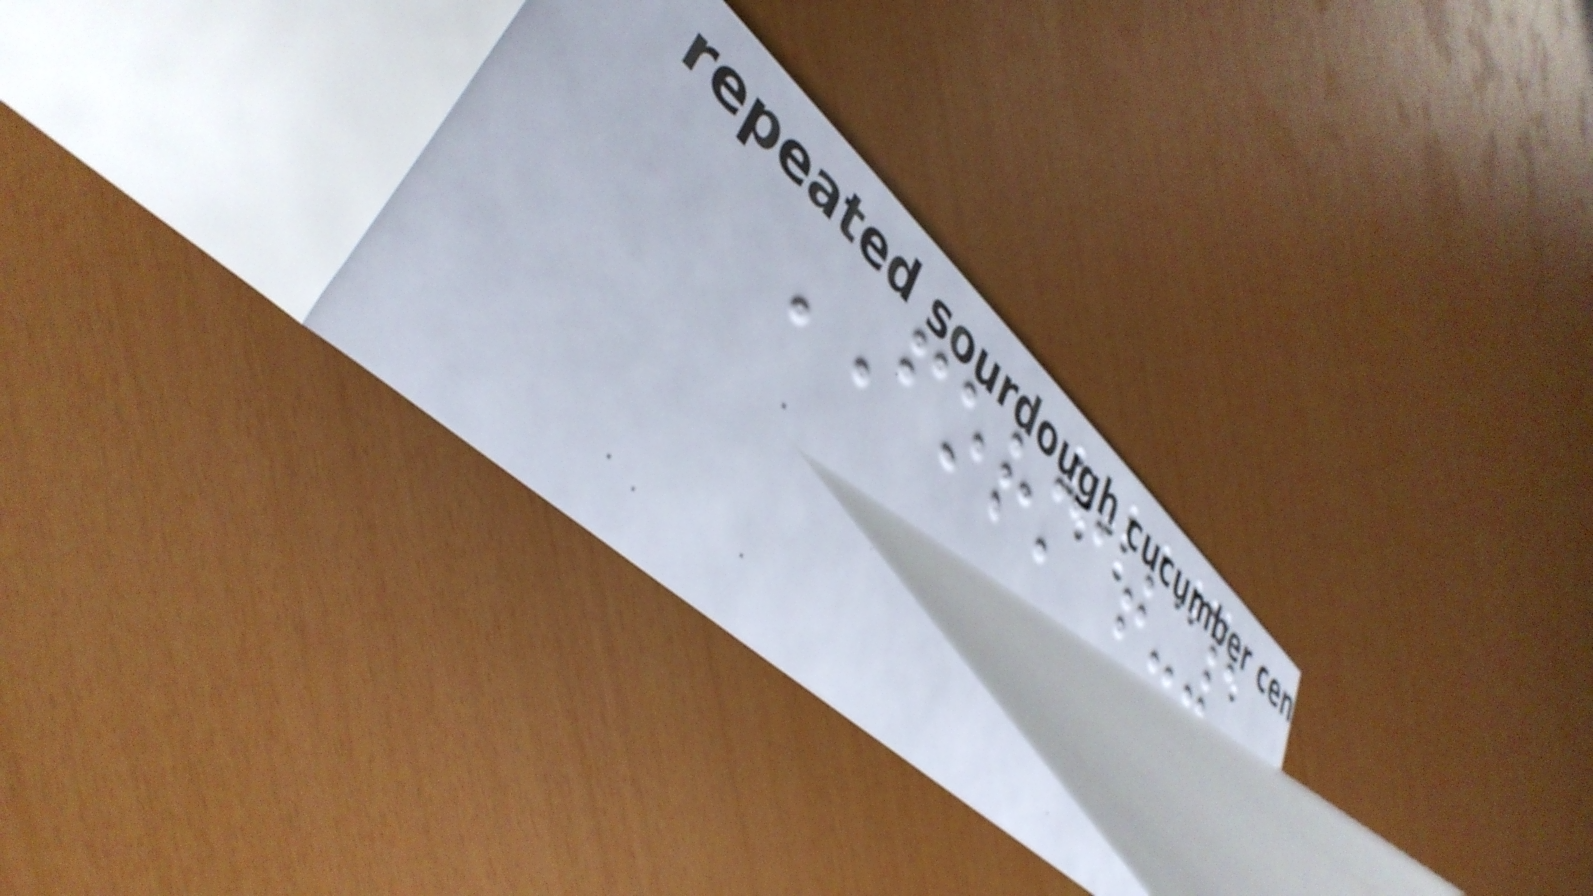FORMAT-1
